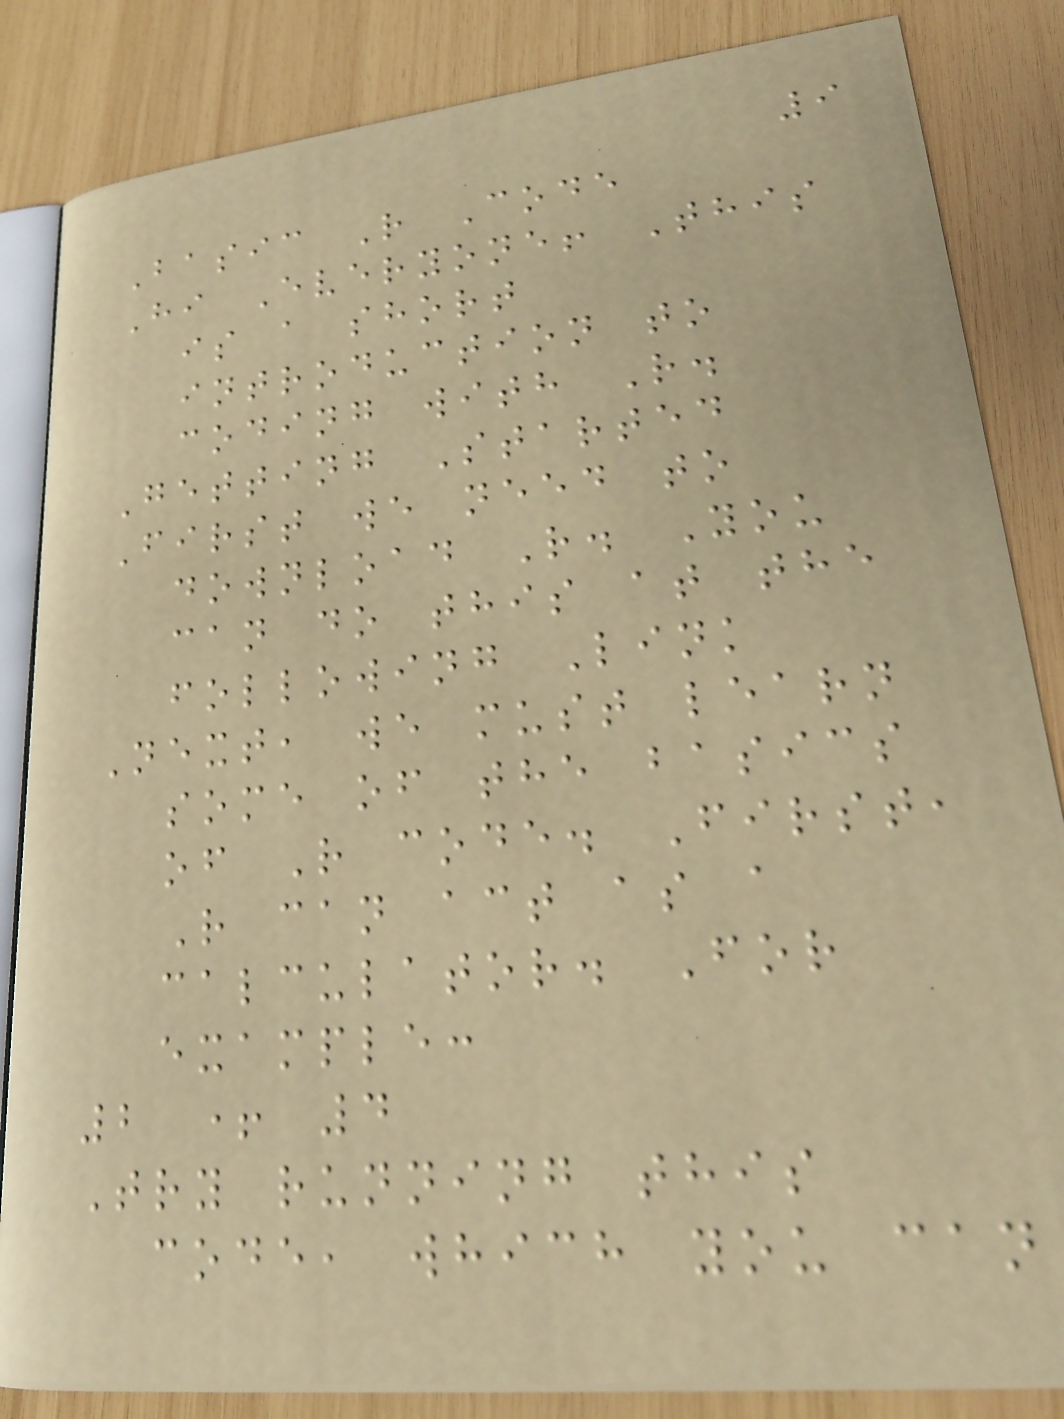9
Basic R Code
Hi Everyone! This
is a short
introduction to
coding with R.
Getting Started
First we need to
download R. You
can do this at the
following Link
Next, we must learn
some of the basics
of R code. First,
R can act as a
calculator. For
example:
2 + 4
Try running this
code, which you can
